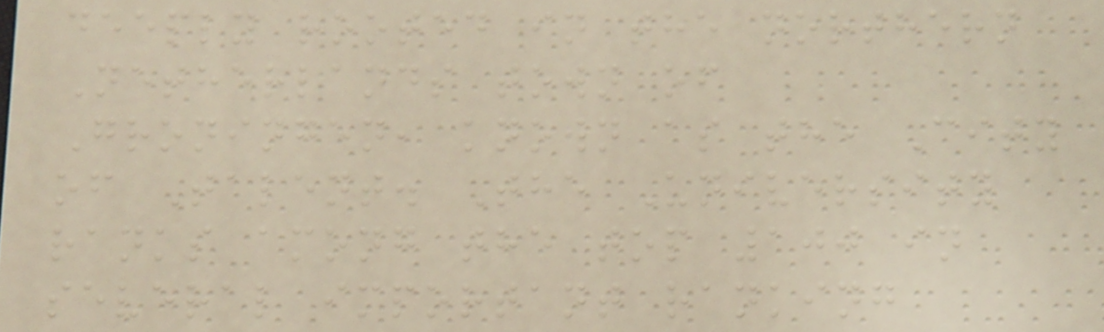deeply rooted in the northern
Netherlands town of
Groningen, known as the City
of Talent. The University
ranks among the top 100 in
several important ranking
